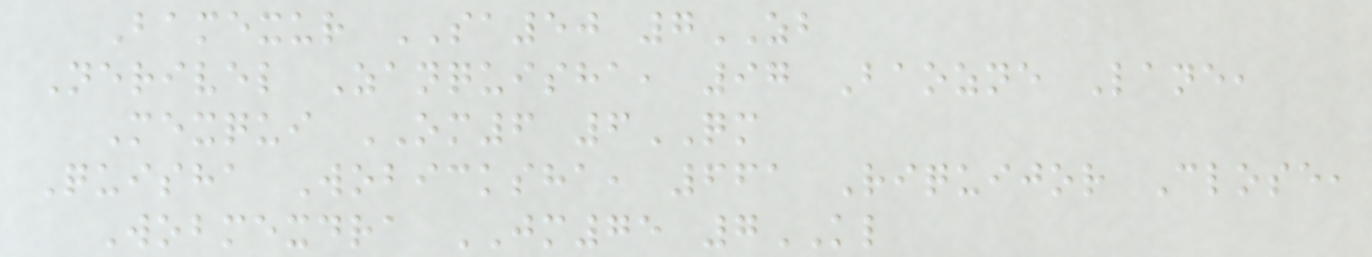Bamexur SA50 7ZB
Nerivel Zanquisha, 97 Baozne Lane,
Mexqui OM6 6QM
Quisha Wobicksha, 661 Riquijor Close,
Wobmexdra JM75 7KL
